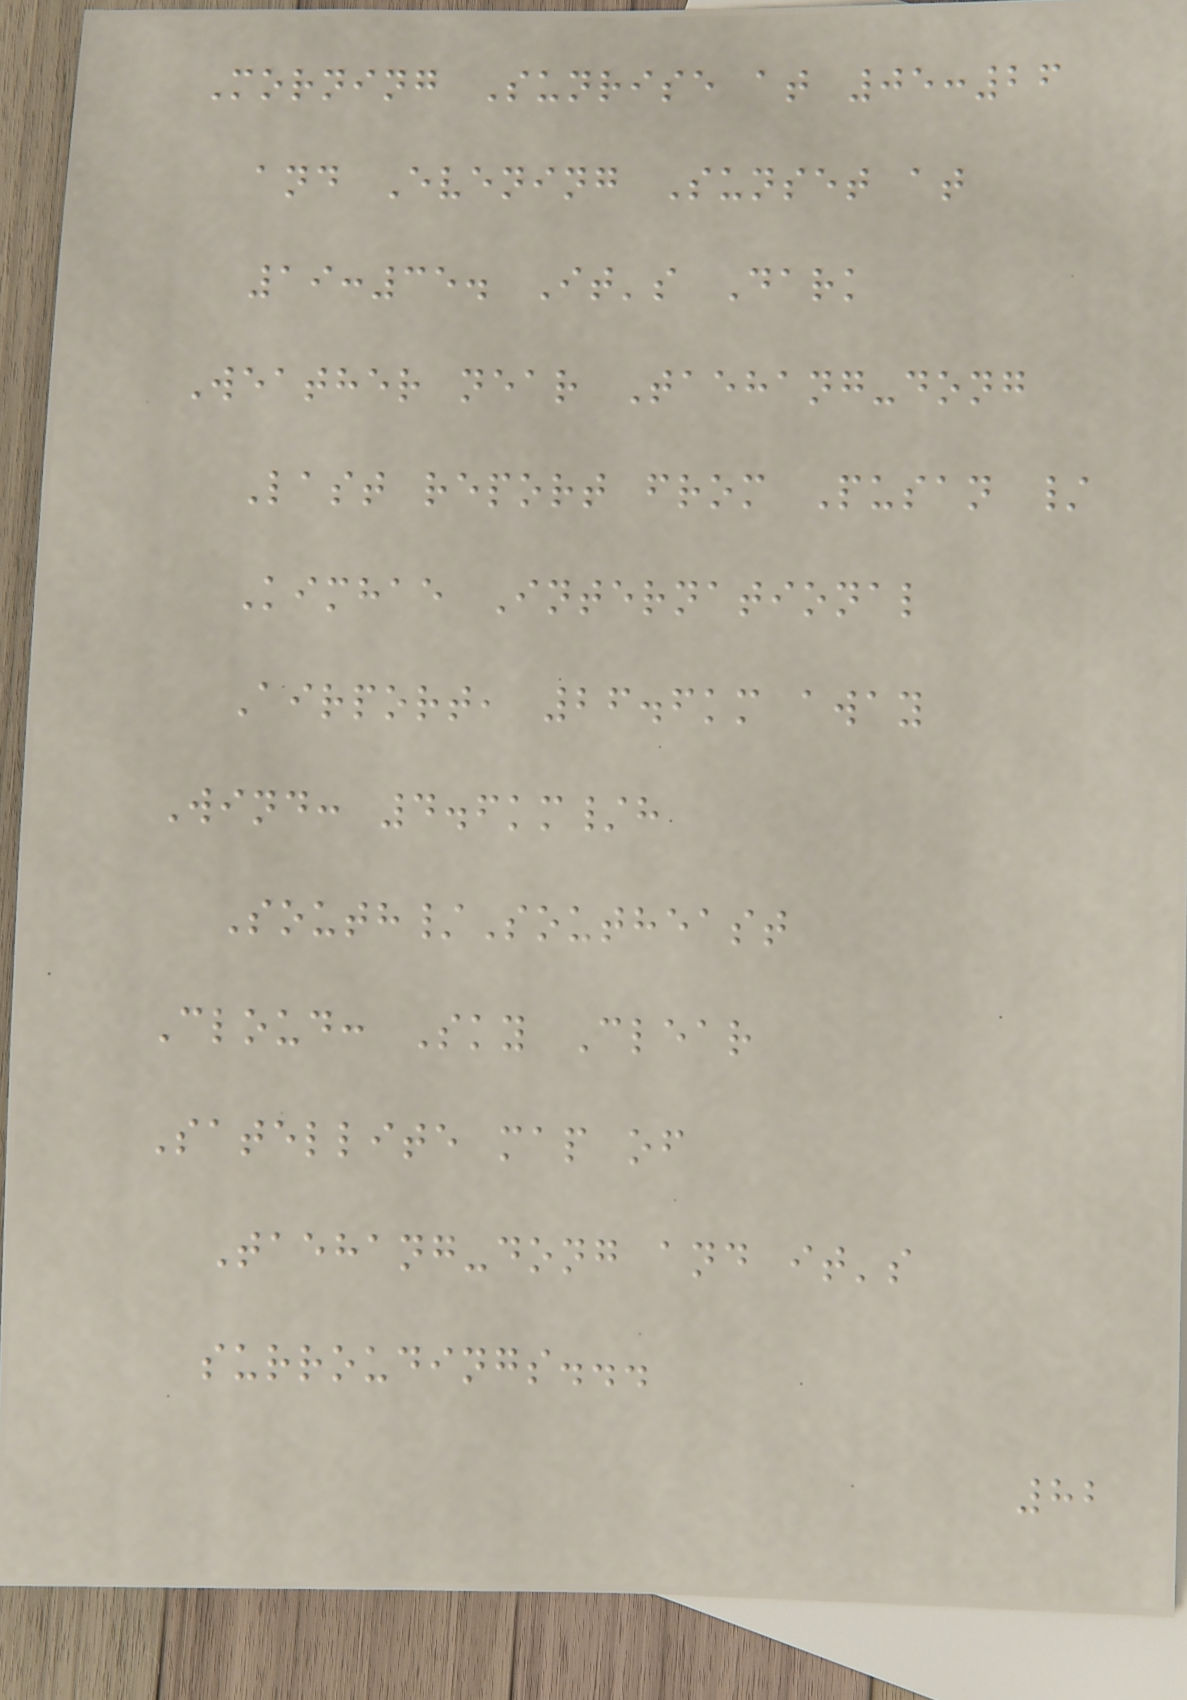Morning Sunrise at 05:26
and Evening Sunset at
19:35. It's Dark
Weather near Taehang-dong
Last report from Pusan /
Kimhae International
Airport, 26.6km away
Wind: 4.6km/h
South/Southeast
Cloud: Sky Clear
Satellite map of
Taehang-dong and it's
surroudings...
82
